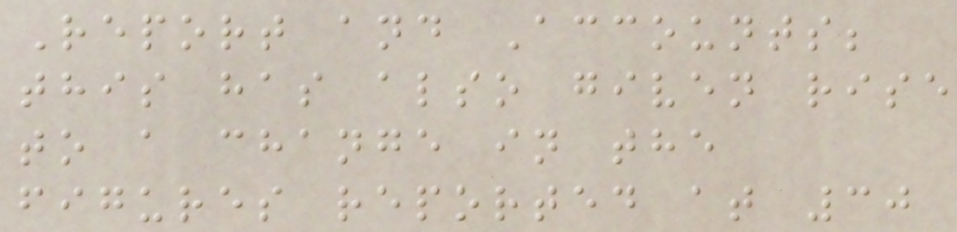Report and Accounts;
this has also given rise
to a change in the
figures reported at 30
